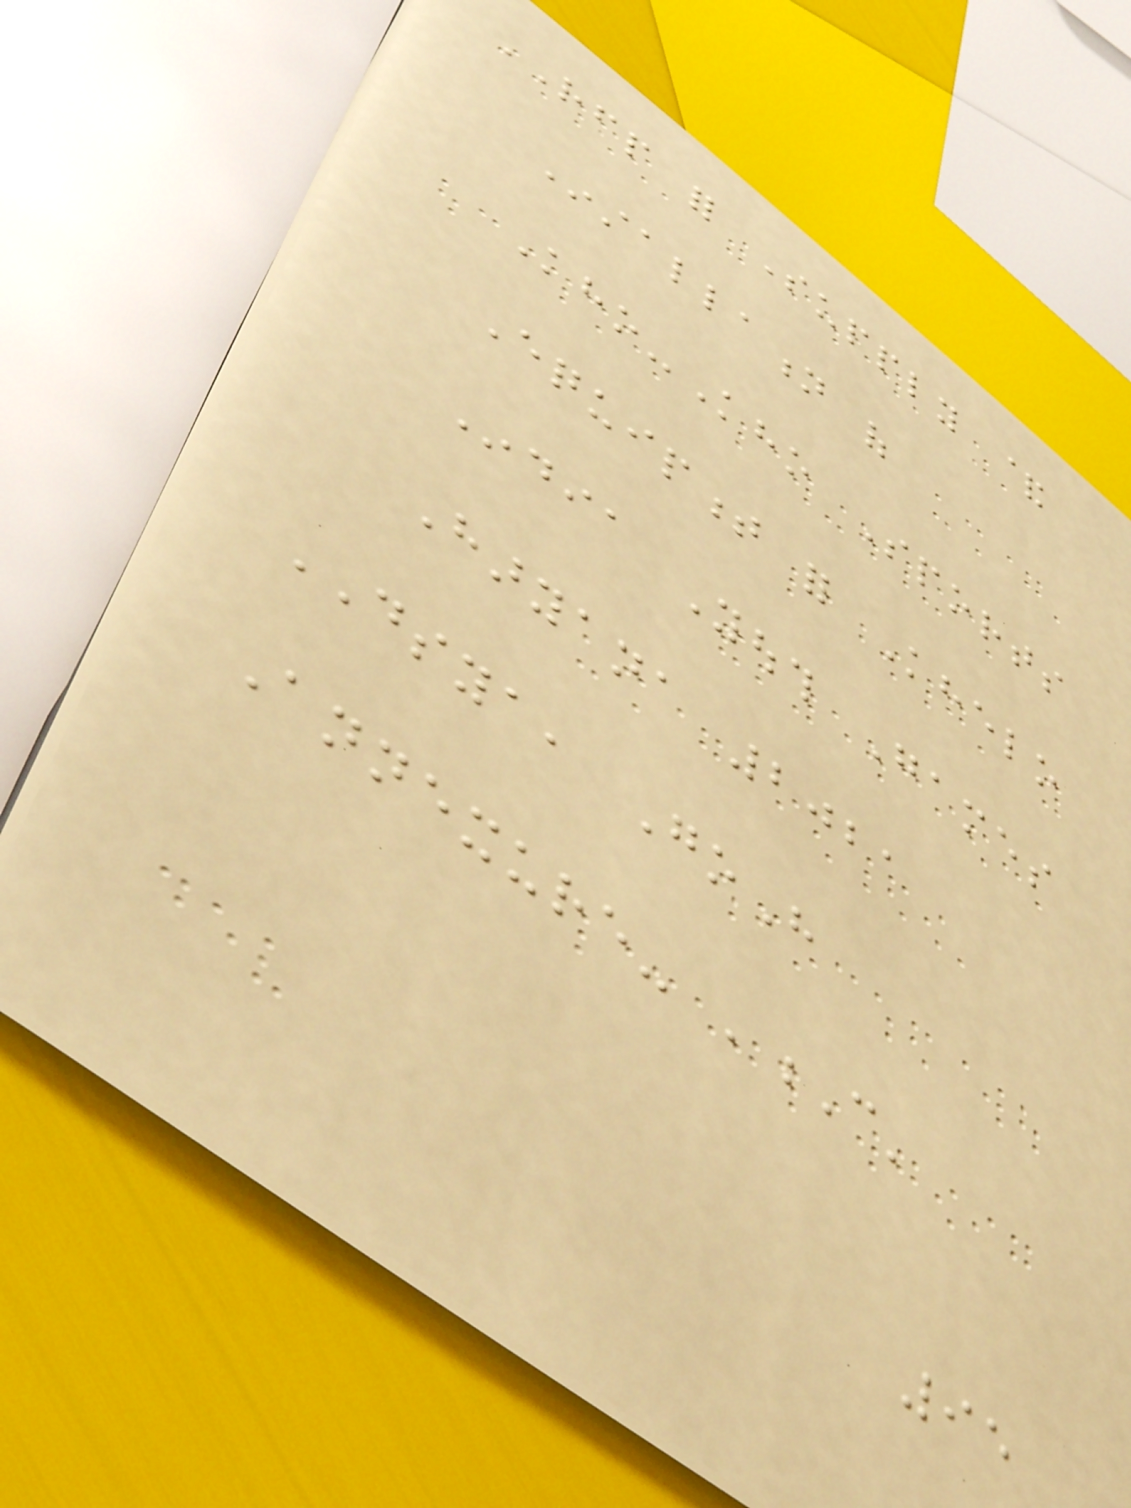RFP for Supply &
Installation of
Kho-Kho Sports
Equipment for Khelo
India Youth Games
Haryana 2021
DSYA, GoH
Annexure- 'C'
95
